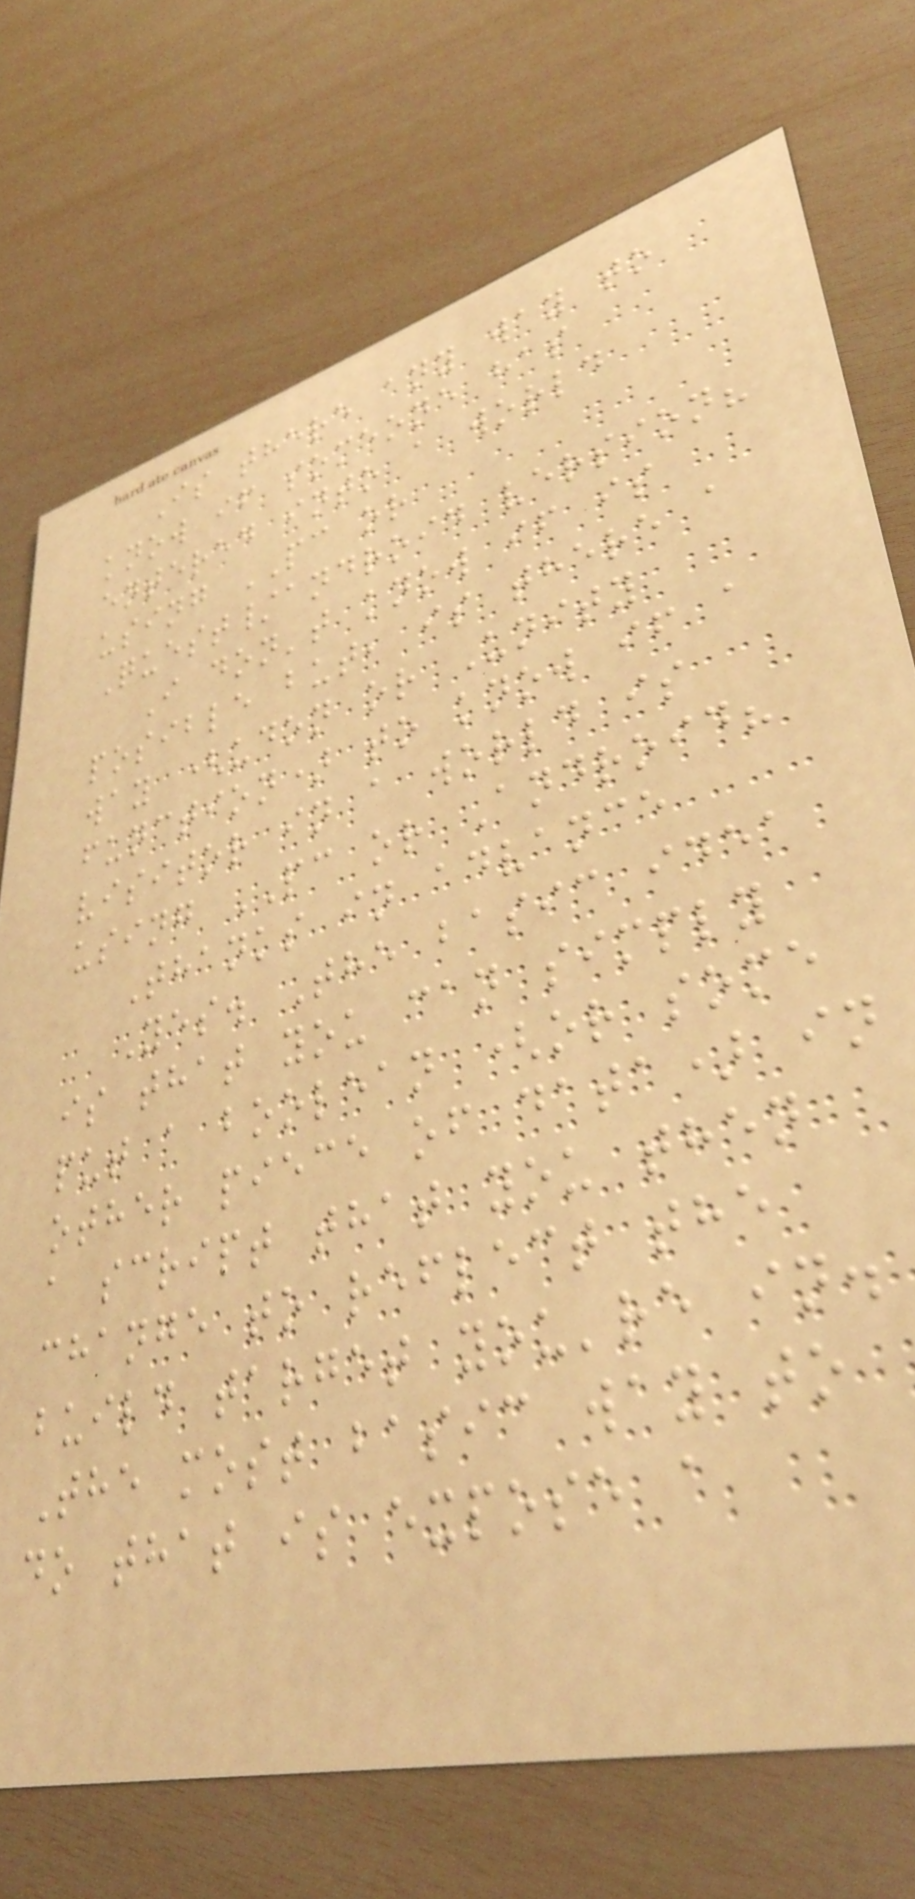Is there any way to
know if someone has
entered into a world
using PC or
Quest/android version?
I don't know if is
posible but, is there a
way (udon or Unity
function) to know if a
visitor in a world is
using PC or Android?
Thanks in advance
Yes. The basic idea
is that you can simply
put a boolean (or some
other piece of data) in
a script that you then
change to reflect the
build target you're in.
The most basic way to
do that is expose a
